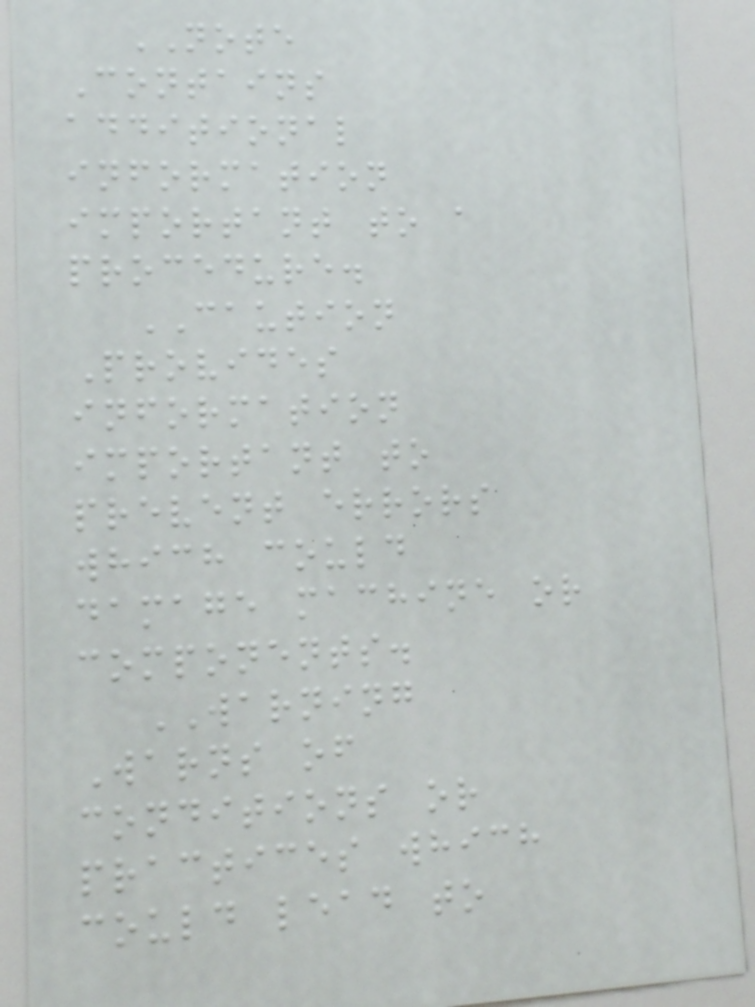NOTE
Contains
additional
information
important to a
procedure.
CAUTION
Provides
information
important to
prevent errors
which could
damage machine or
components.
WARNING
Warns of
conditions or
practices which
could lead to
